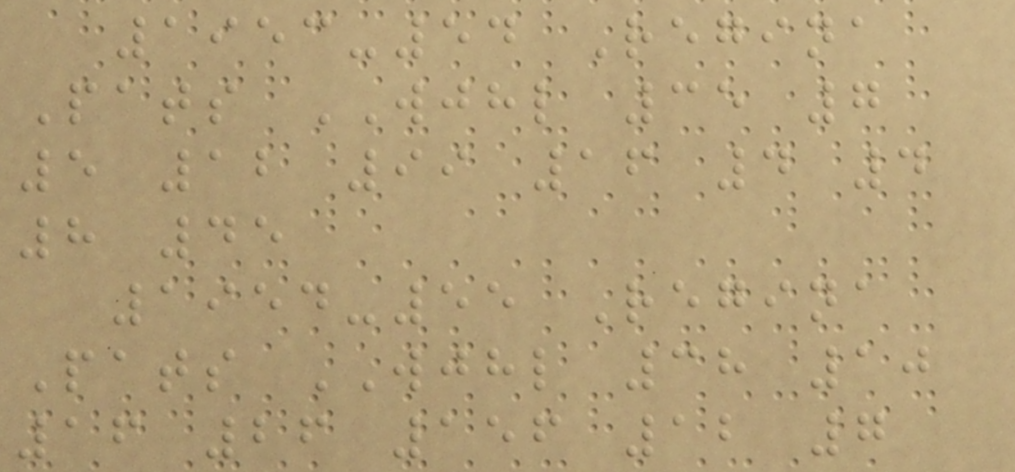1953-54 Regina
Pats WJHL 35 7
5 12 99 16 4 4
8 45
1954-55 Regina
Pats WJHL 38 10
16 26 156 12 7
